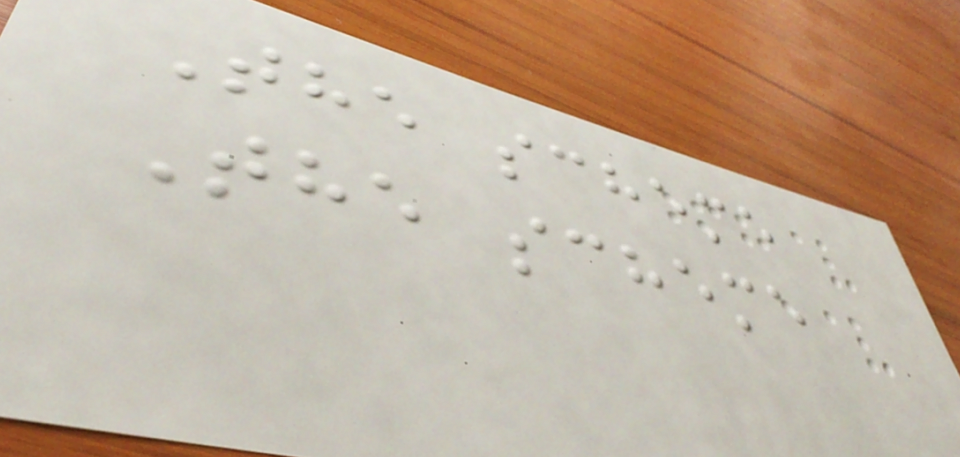The scheme
The scheme
